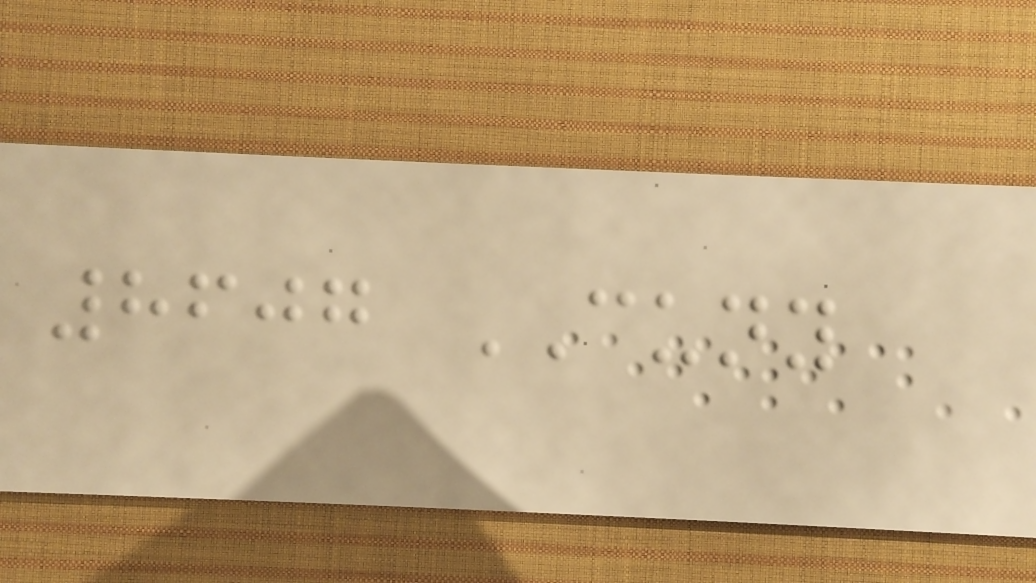8607 CUNY
